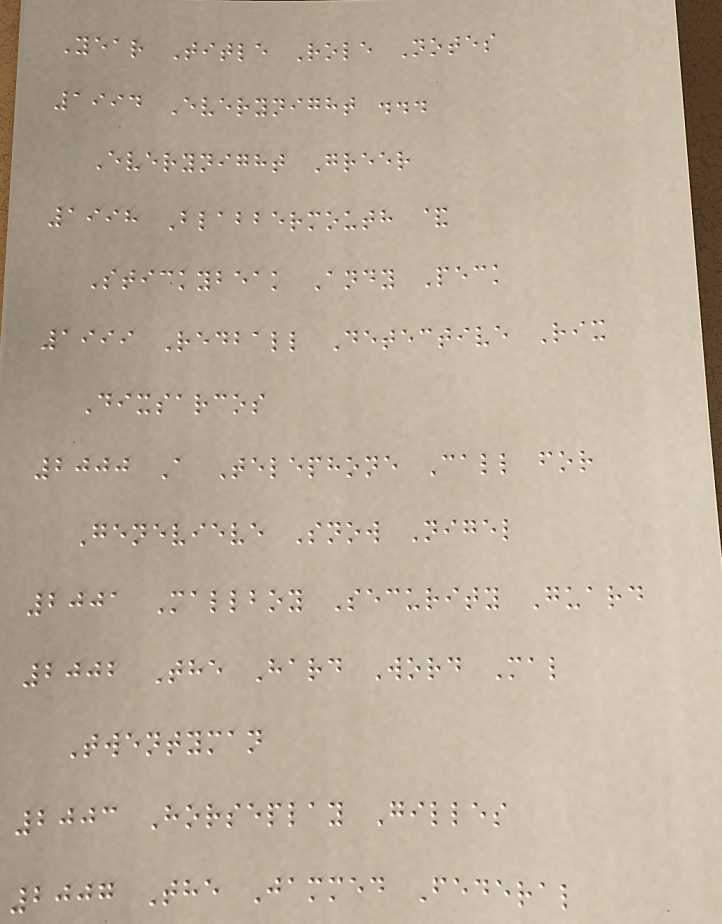Year Title Role Notes
1994 Everynight ...
Everynight Greer
1998 Blabbermouth &
Stickybeak Andy Peck
1999 Redball Detective Rix
Dixsarcos
2000 A Telephone Call for
Genevieve Snow Nigel
2001 Mallboy Security Guard
2002 The Hard Word Mal
Twentyman
2003 Horseplay Gilles
2007 The Jammed Federal
